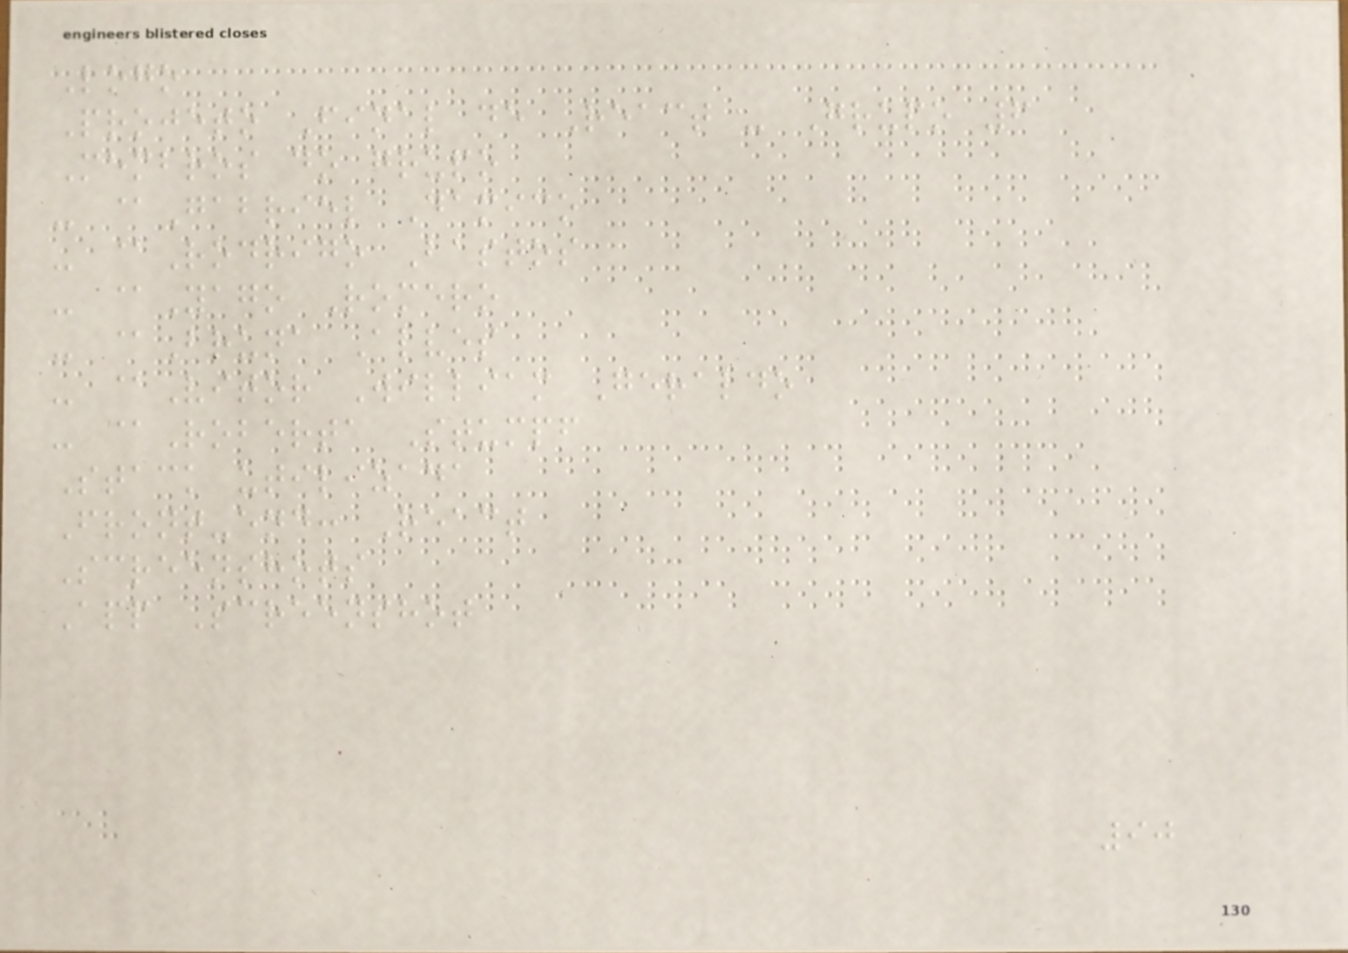Logo
Projeto Final de React - Grupo 6
Membros do grupo
- @Gabriel Damico
- @Rodrigo Bastos
- @Yago Romero
- @Bruna Alves
- @Vitor William Geraldo
- @Roberta Stumpf
Stack utilizada
Front-end: React
Screenshots
App Screenshot
90
